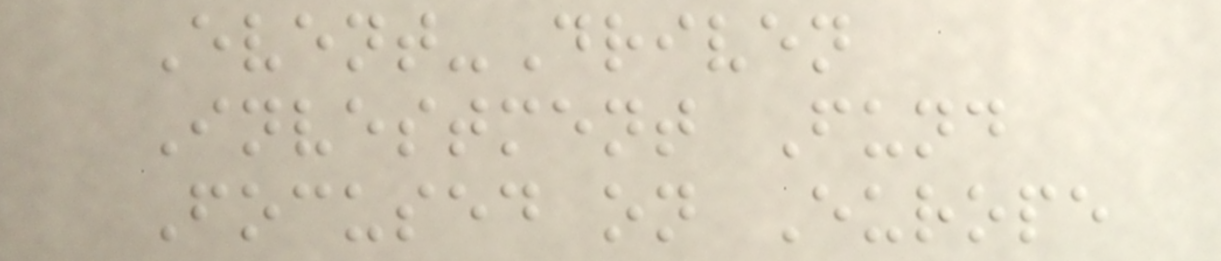Event-Driven
Investment Fund
Focused on Europe
